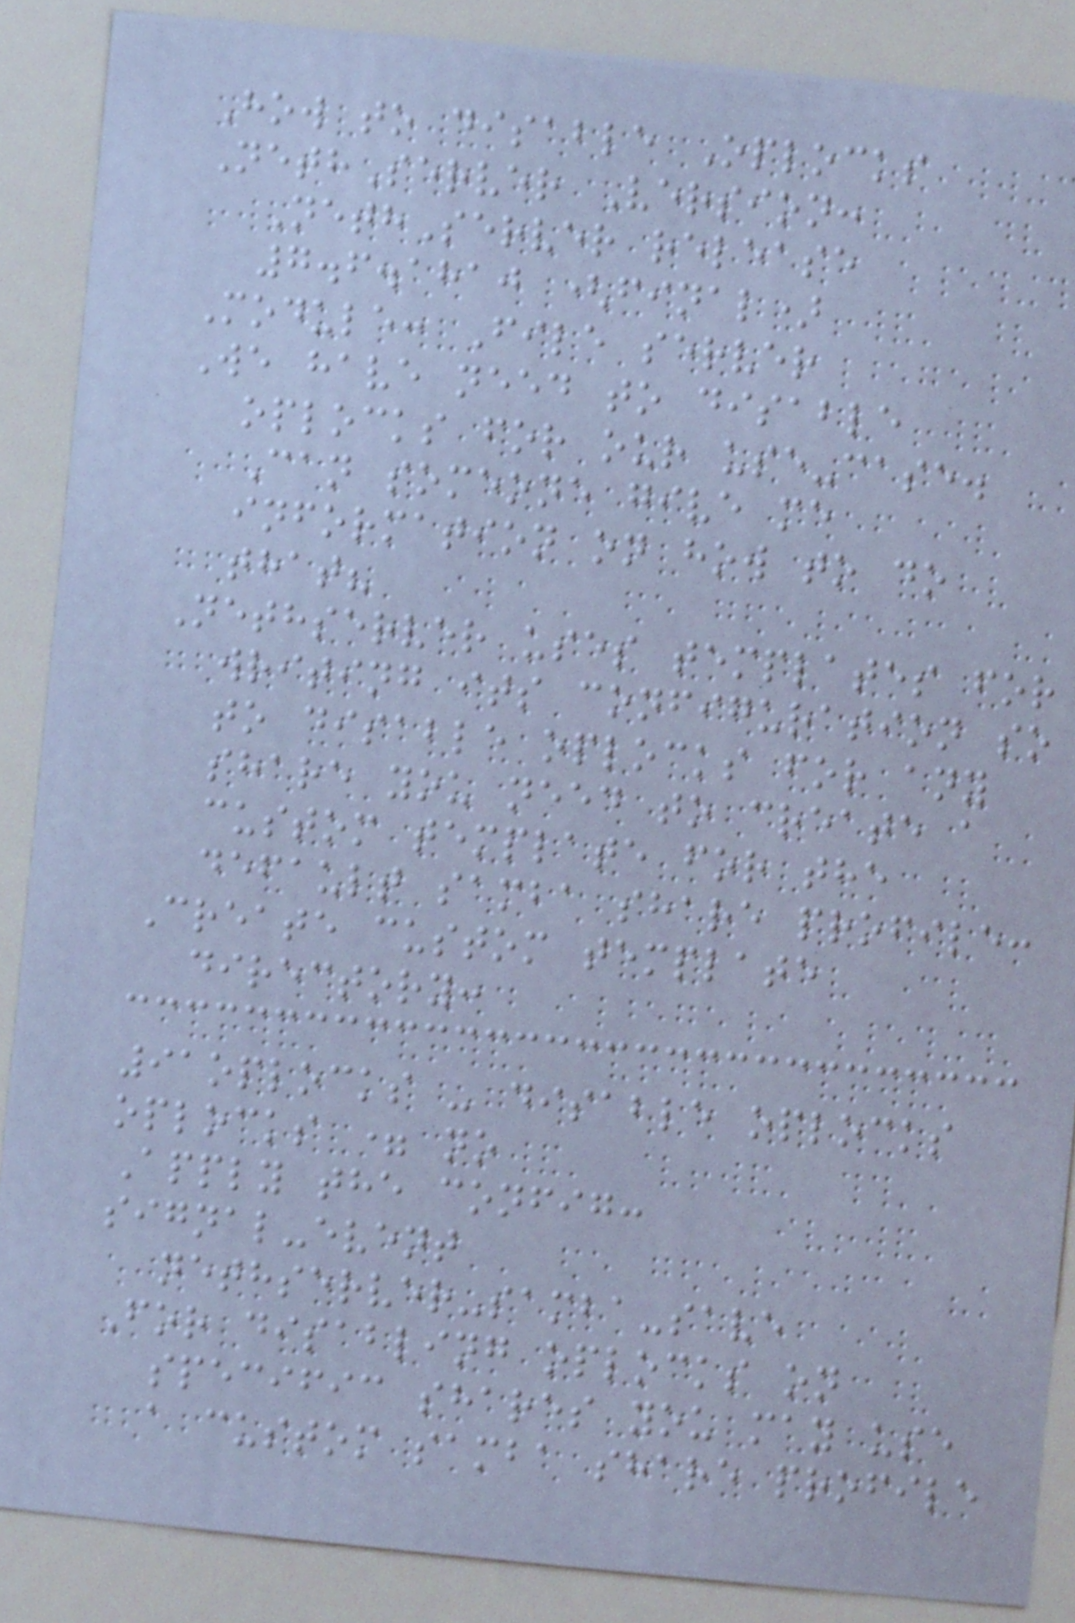How to disable Oplocks
NethServer Version:
NethServer release
7.6.1810 (final)
Module: File server
We have need to disable
oplocks for our use-case.
Can someone give me
information on how to do
that?
Nethserver uses templates for
writing its configuration so
to disable oplocks for any
share you need to create a
custom template for the
default samba share profile:
Create custom template
directory:
91oplocks - disable oplocks
oplocks = no
Apply the config:
signal-event
nethserver-samba-save
For disabling oplocks on
specific shares you may use
a custom samba share profile
